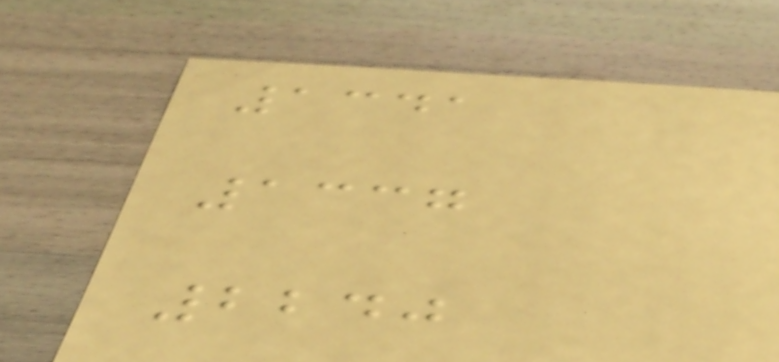1341
1337
2240
